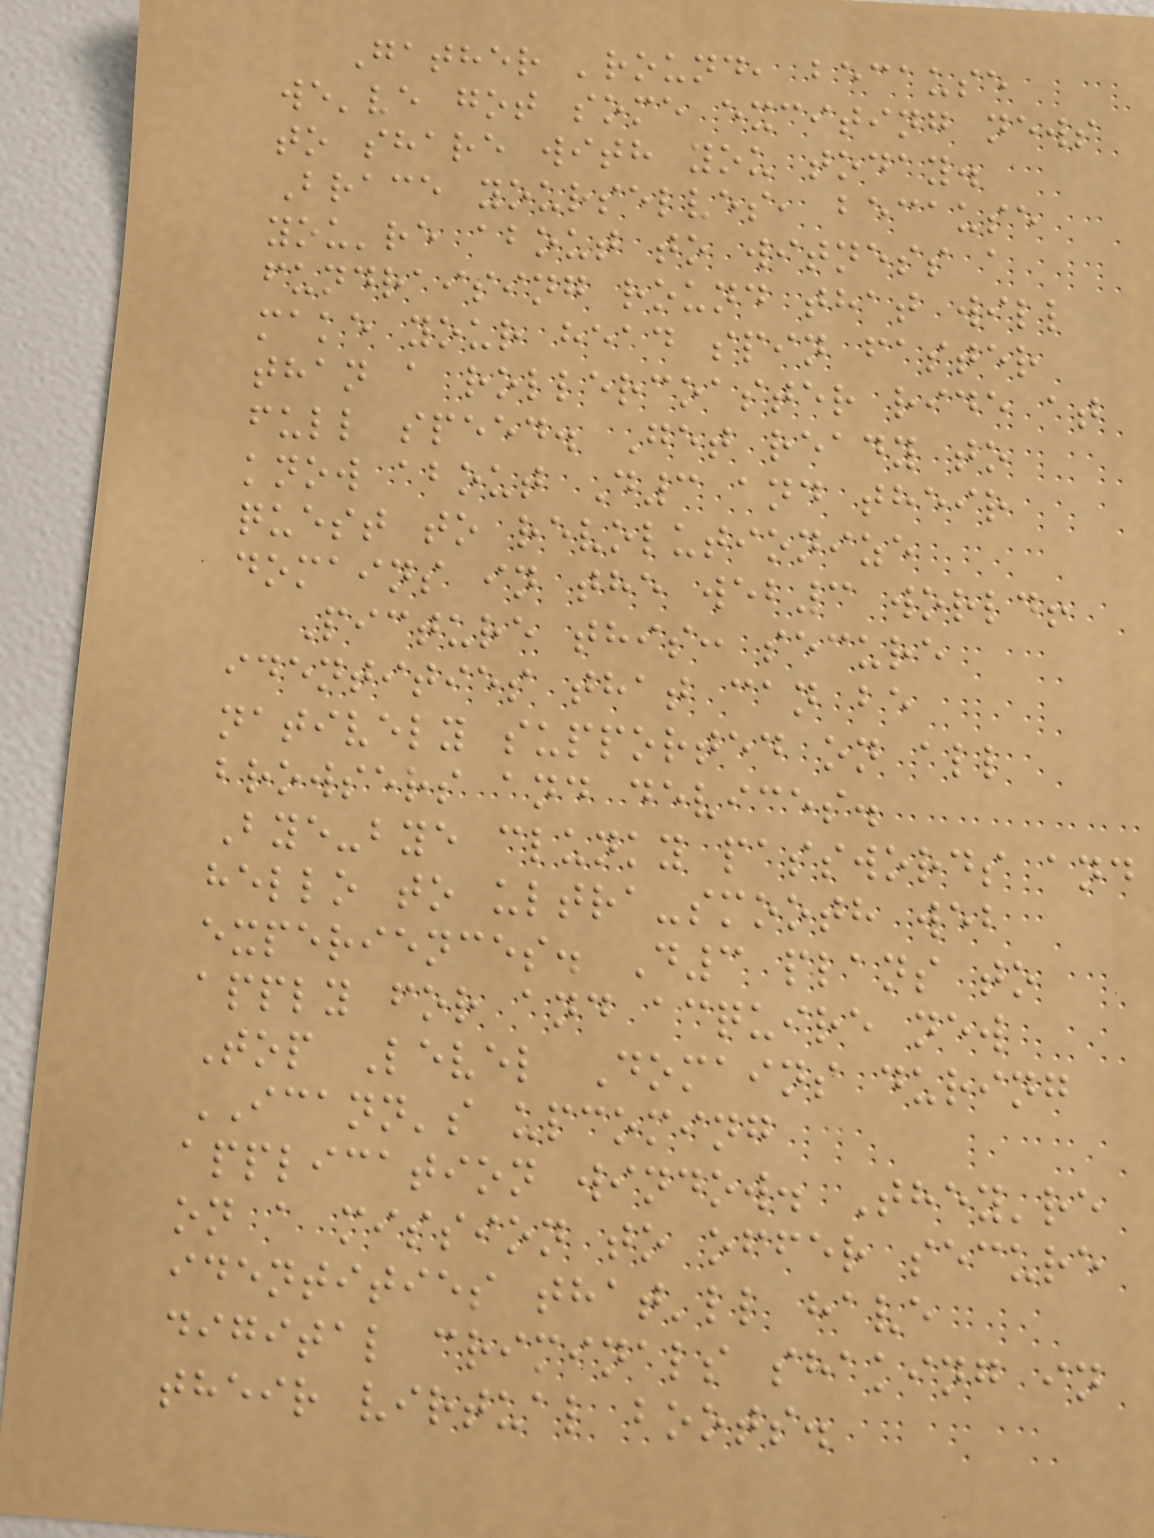Gather 'round, because
we've got some exciting news
to share with you today.
Brace yourselves, because
you're about to witness a
fundraising round that will
make your head spin faster
than a rollercoaster ride at
full speed. Get ready to
know about D3 and their
quest to revolutionize
domains in the web3 world!
Picture this: secure
identities that can be
natively supported on all
browsers and devices.
Bye-bye clunky passwords and
hello to ultra-smooth web
experiences. D3 plans to
apply for and acquire new
Top Level Domains during
ICANN's upcoming
application window. They're
on a mission to offer secure
identities that'll have
digital criminals shaking in
their virtual boots.
